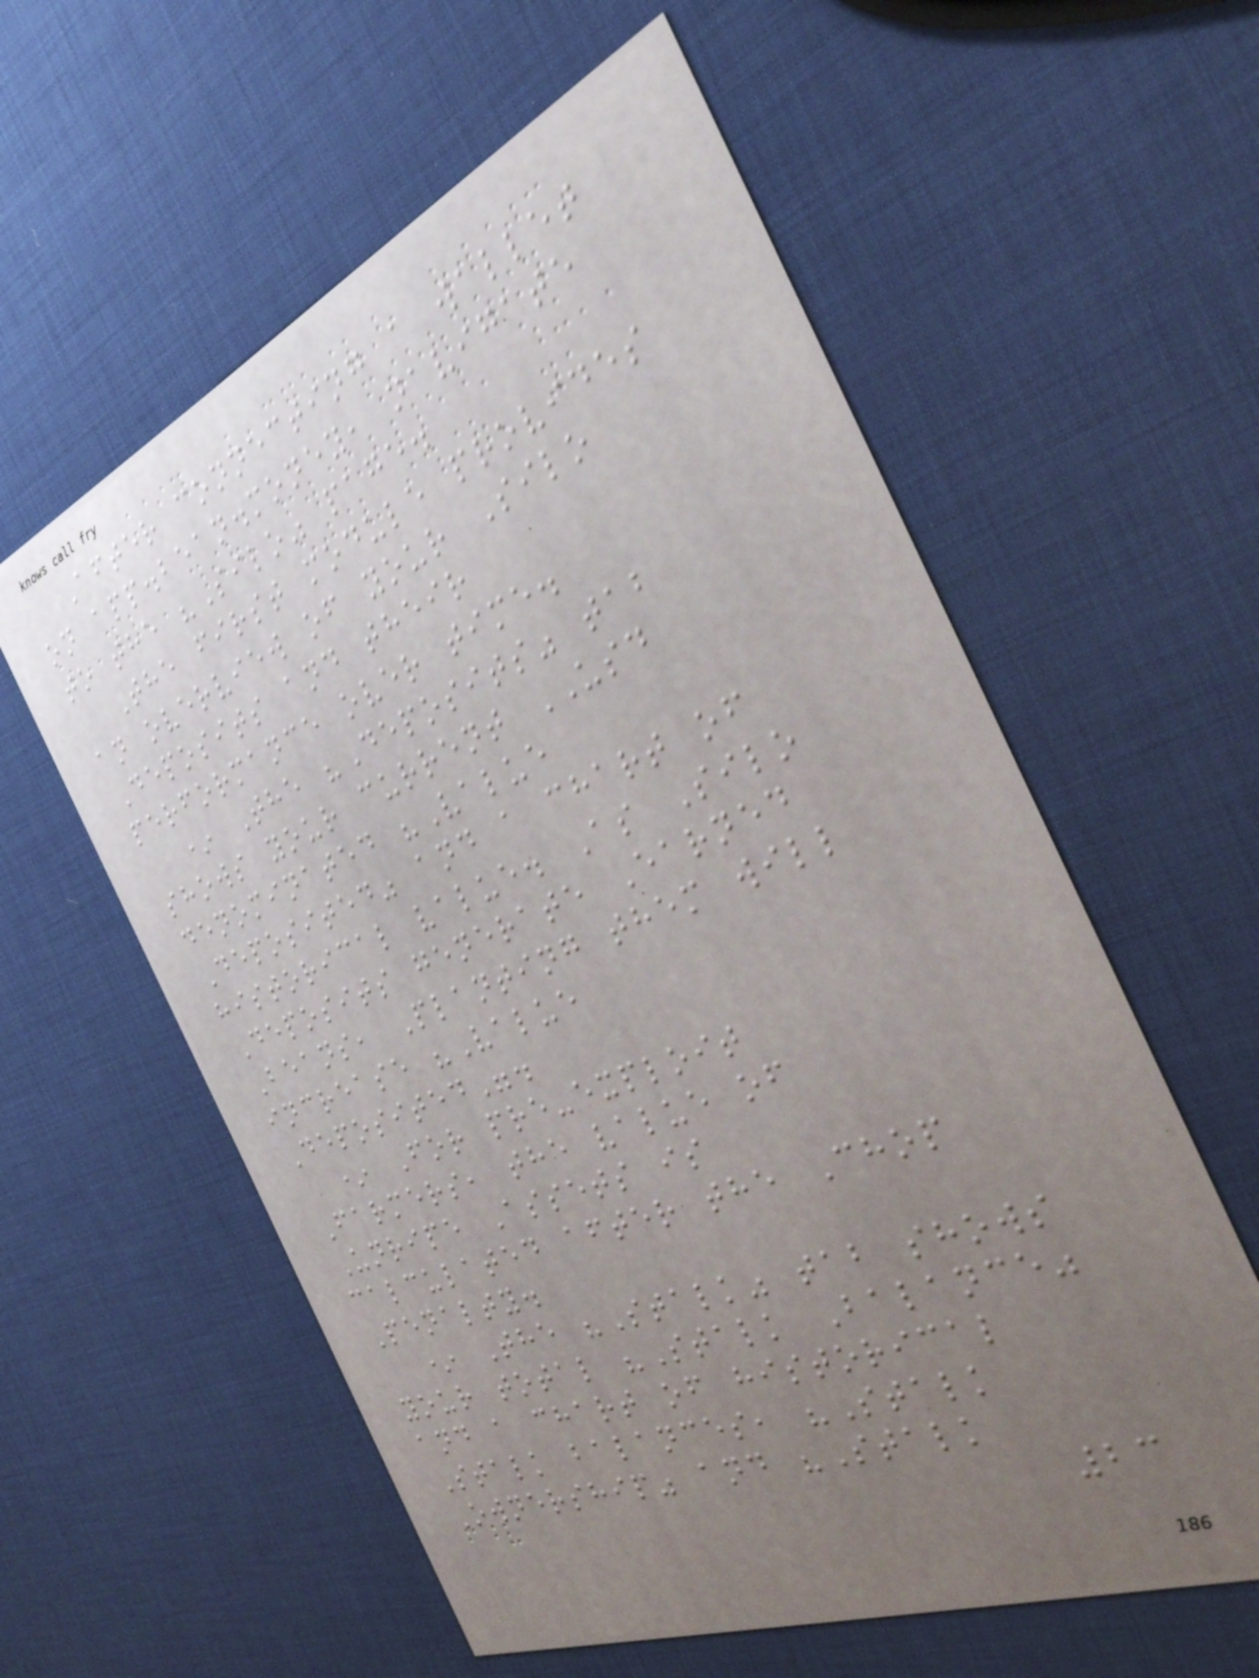After connecting a wallet
on app.bean.money, navigate
to the "Silo" page.
The first module provides
an overview of your Silo
Deposits and their
performance over time.
* The "Deposits" tab
shows your current USD
denominated "Value
Deposited" and a chart of
historical value. As Silo
Deposits generate Earned
Beans, Planting them will
increase "Value
Deposited".
* For pre-exploit
Farmers, the value of
Unripe Assets is
calculated after the Chop
Penalty.
* The "Stalk" tab shows
your total "Stalk Balance"
and a chart of historical
Stalk balances, "Stalk
Ownership" and "Stalk
23
